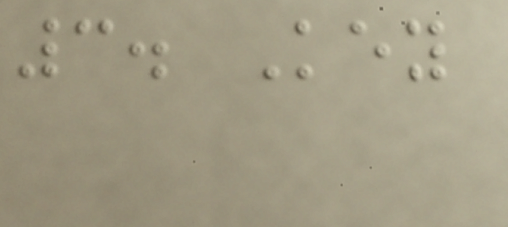3. Key
